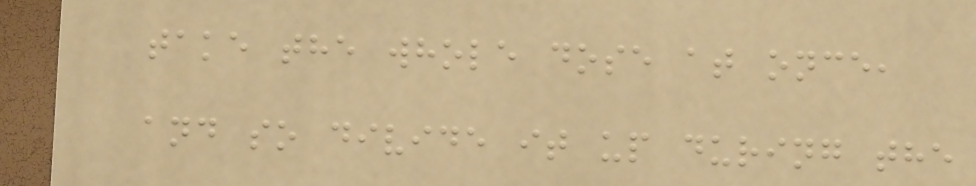take the whole dose at once,
and so divide it up during the
